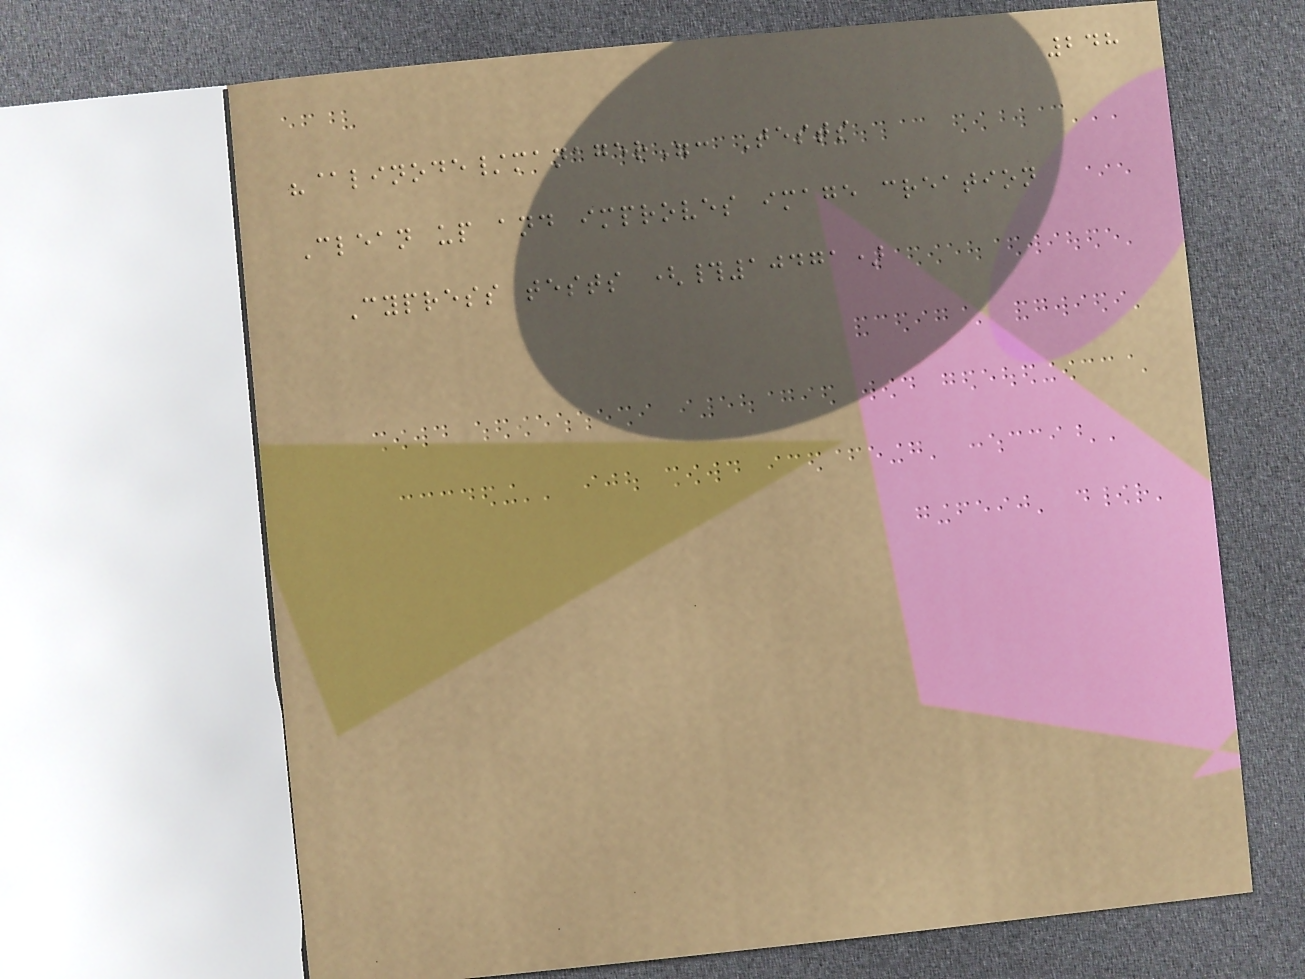248
"@linode/manager": Tests
Clean up and improves image creation
Cypress tests (#10471)
